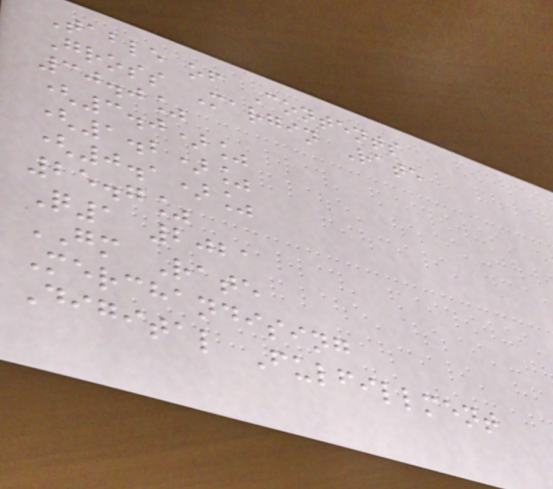Table of Contents
Gross Margin Rate
30.0%
(3.0)%
(1.2)%
(0.1)%
25.7%
Q1 2021
GM Rate
Merchandising
Digital Fulfillment
